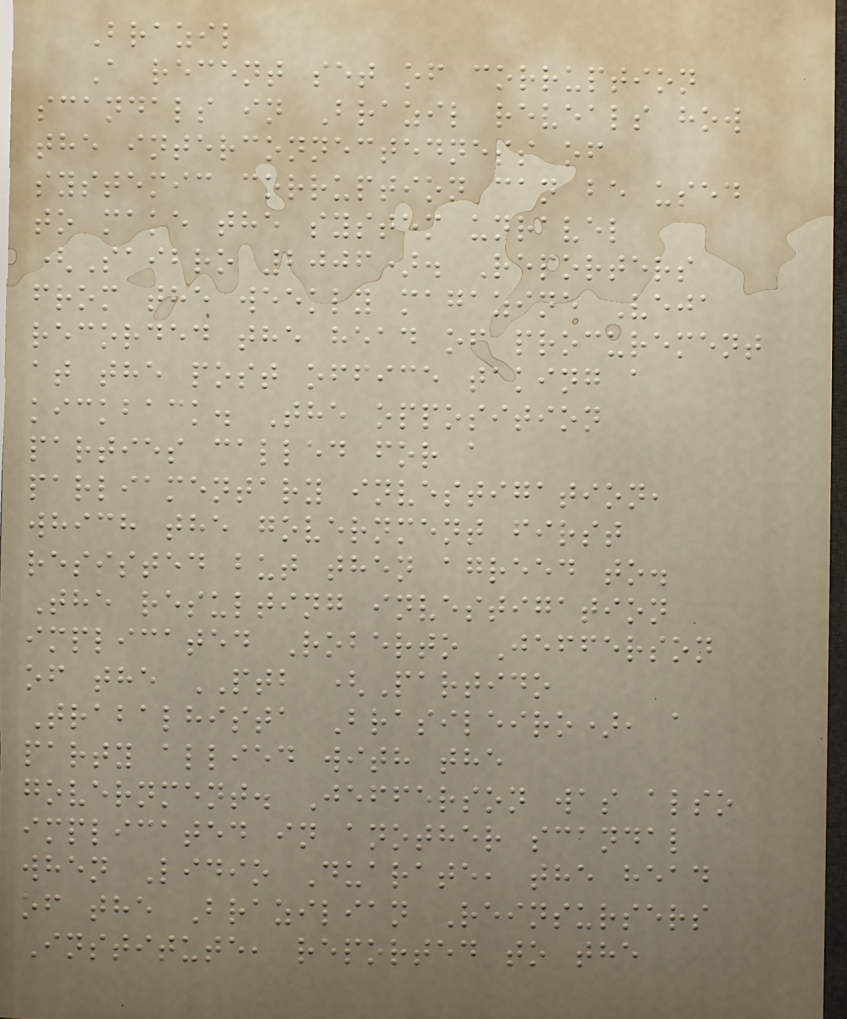Brazil
A recent set of corruption
scandals in Brazil reveals how
the interconnectedness of
systemic corruption can be used
to make the system unravel
(Saibro 2006). Reporters
from the weekly magazine Veja
recorded the head of procurement
at the post office taking a
kickback. The opposition
parties called for a
parliamentary investigation,
which the government first
resisted but then agreed to.
The resulting investigation
implicated Roberto Jefferson
of the PTB (Partido
Trabalhista Brasileiro), a
party allied with the
government. Jefferson was also
implicated in another scandal
when Lidio Duarate, the head
of the Brazilian Reinsursers
Institute, reported to the
